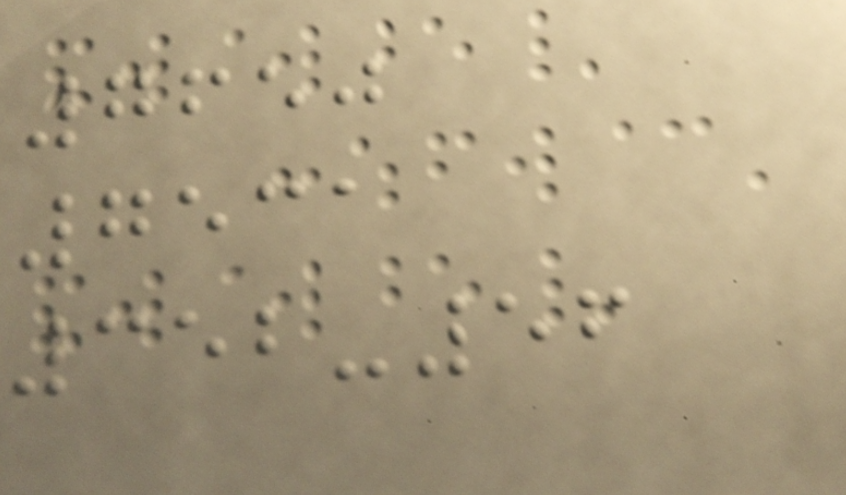7650
7531
352-56
